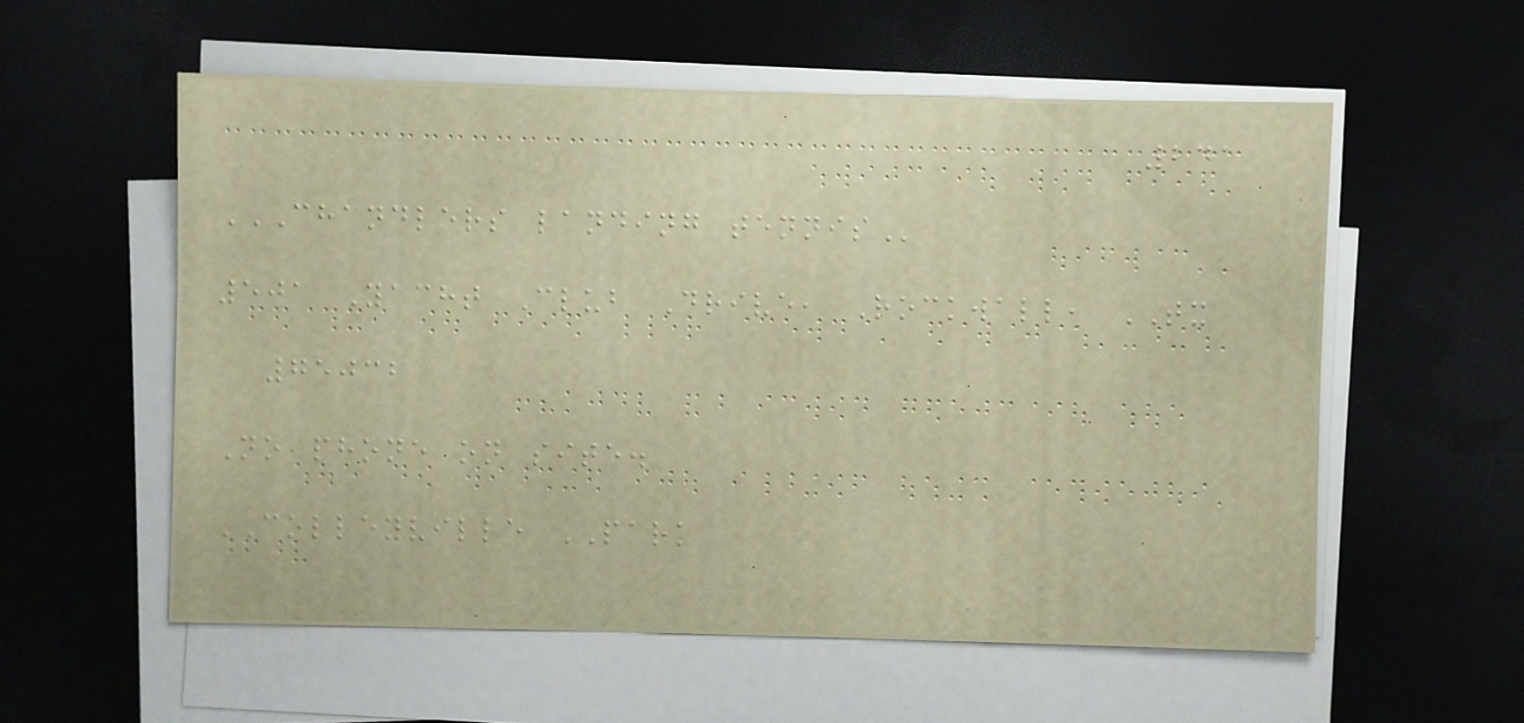241
CHANDLERS LANDING TENNIS
501 Yacht Club Drive, Rockwall, TX
75032
No phone on site.
COLLEYVILLE PARK
